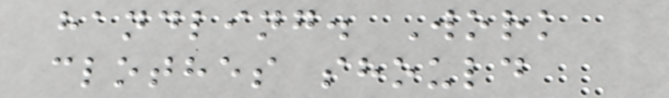handling. Work
clothes should
